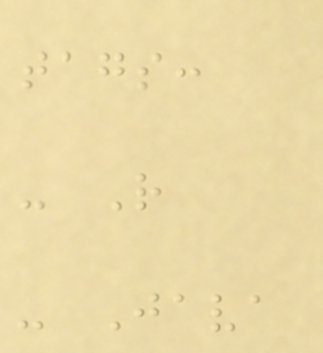tags:
- R
- Java
